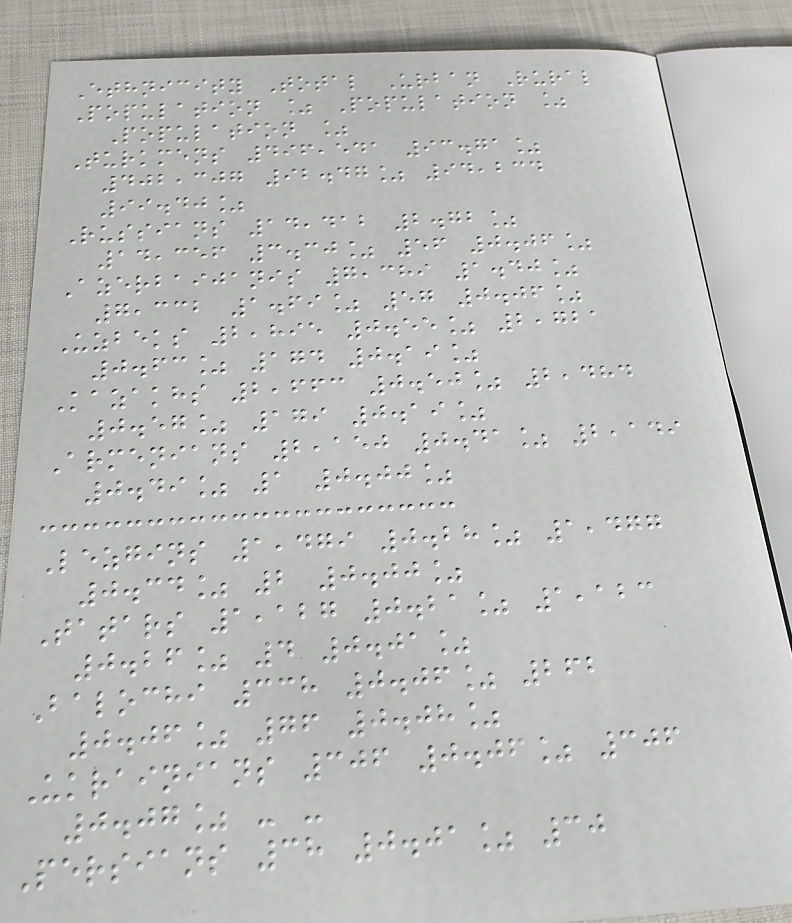Ethnicity Total Urban Rural
Population % Population %
Population %
Turkmens 496,541 93.71%
402,307 92.47% 94,234
99.40%
Russians 14,412 2.72%
14,356 3.30% 56 0.06%
Azerbaijanis 7,389 1.40%
7,332 1.69% 57 0.06%
Uzbeks 2,895 0.55% 2,721
0.63% 174 0.19%
Kazakhs 2,663 0.50% 2,484
0.57% 179 0.19%
Armenians 2,150 0.41% 2,149
0.49% 1 0.00%
Lezgins 1,479 0.28% 1,477
0.34% 2 0.00%
Tatars 1,127 0.21% 1,123
0.26% 4 0.01%
Balochi 338 0.06% 262
0.06% 76 0.08%
Ukrainians 306 0.06% 306
0.07% - -
Persians 38 0.01% 30
